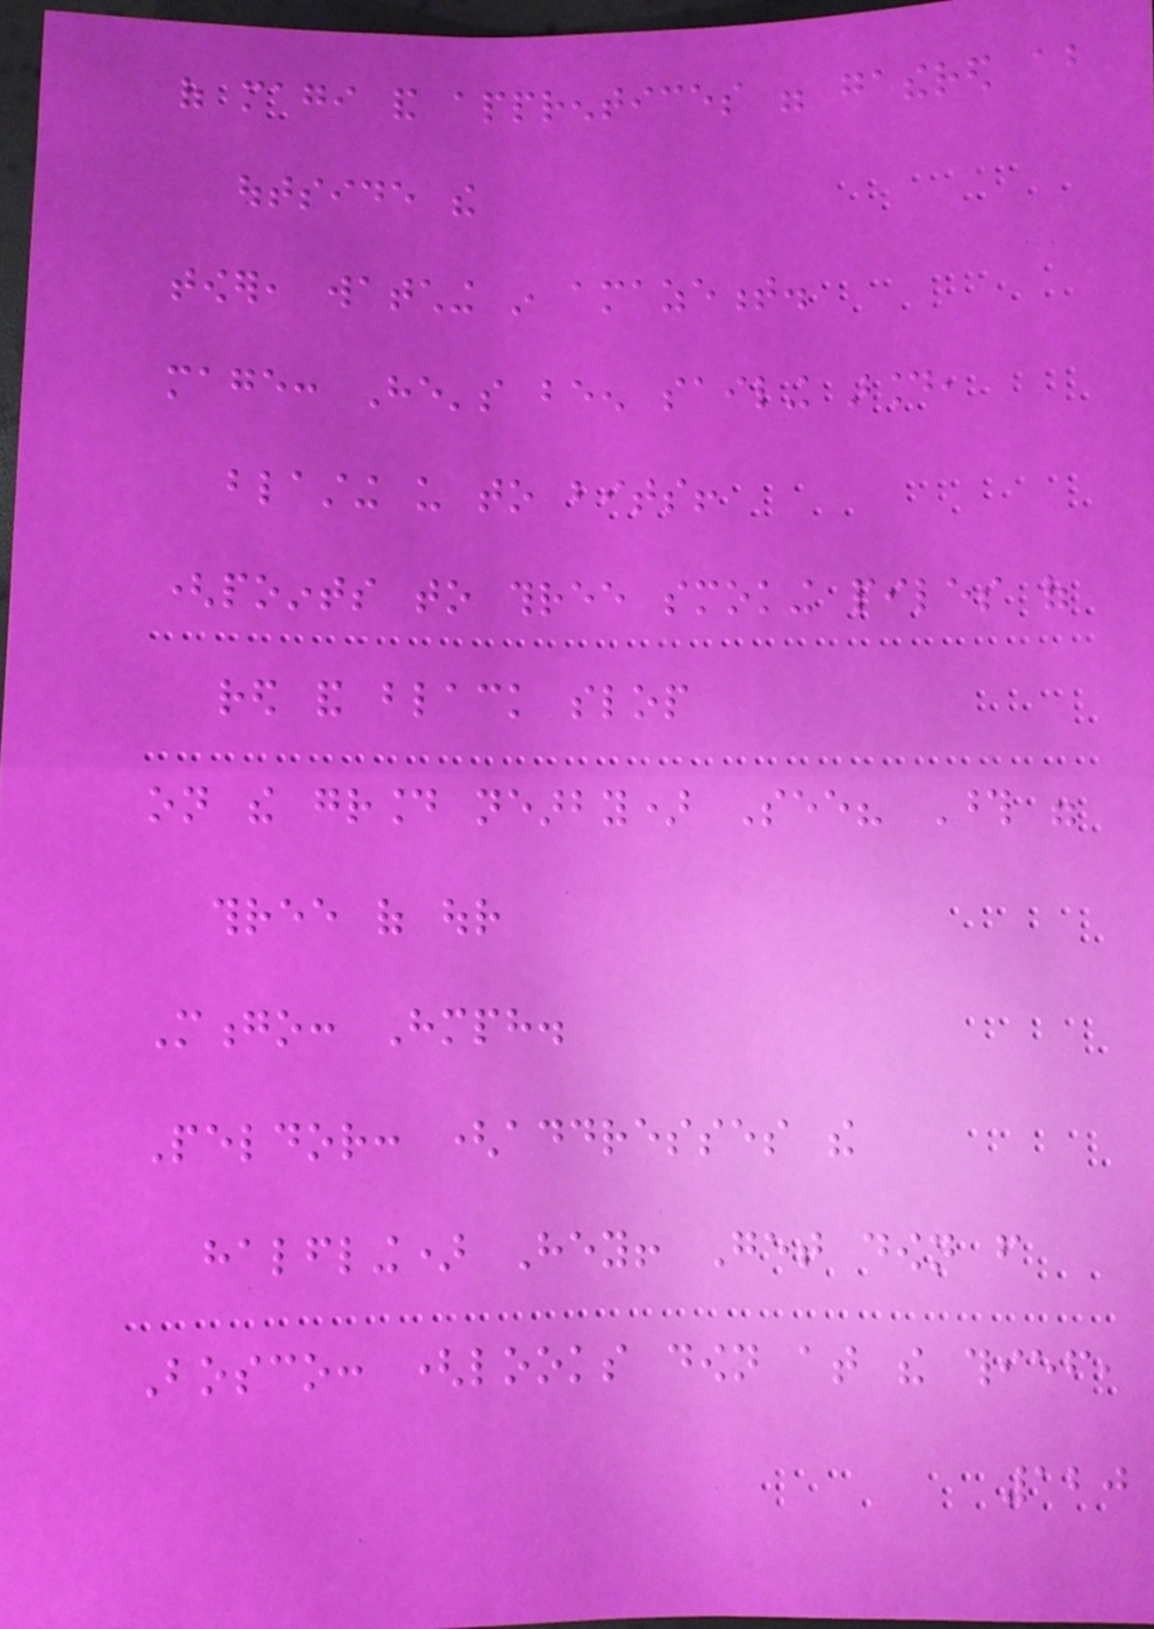of magi and apprentices were gathered about
outside the
tower, watching in amazement.
mage: He's been sailing around,
blasting us to bits!
(points to three smoking piles of
red and black slop
on the ground nearby) See? Those were
three of our
Mongo: Hmph.
Peldor: (addresses the
halfling) Hey! Get down from
Bosco: (looks down at the thief,
120
